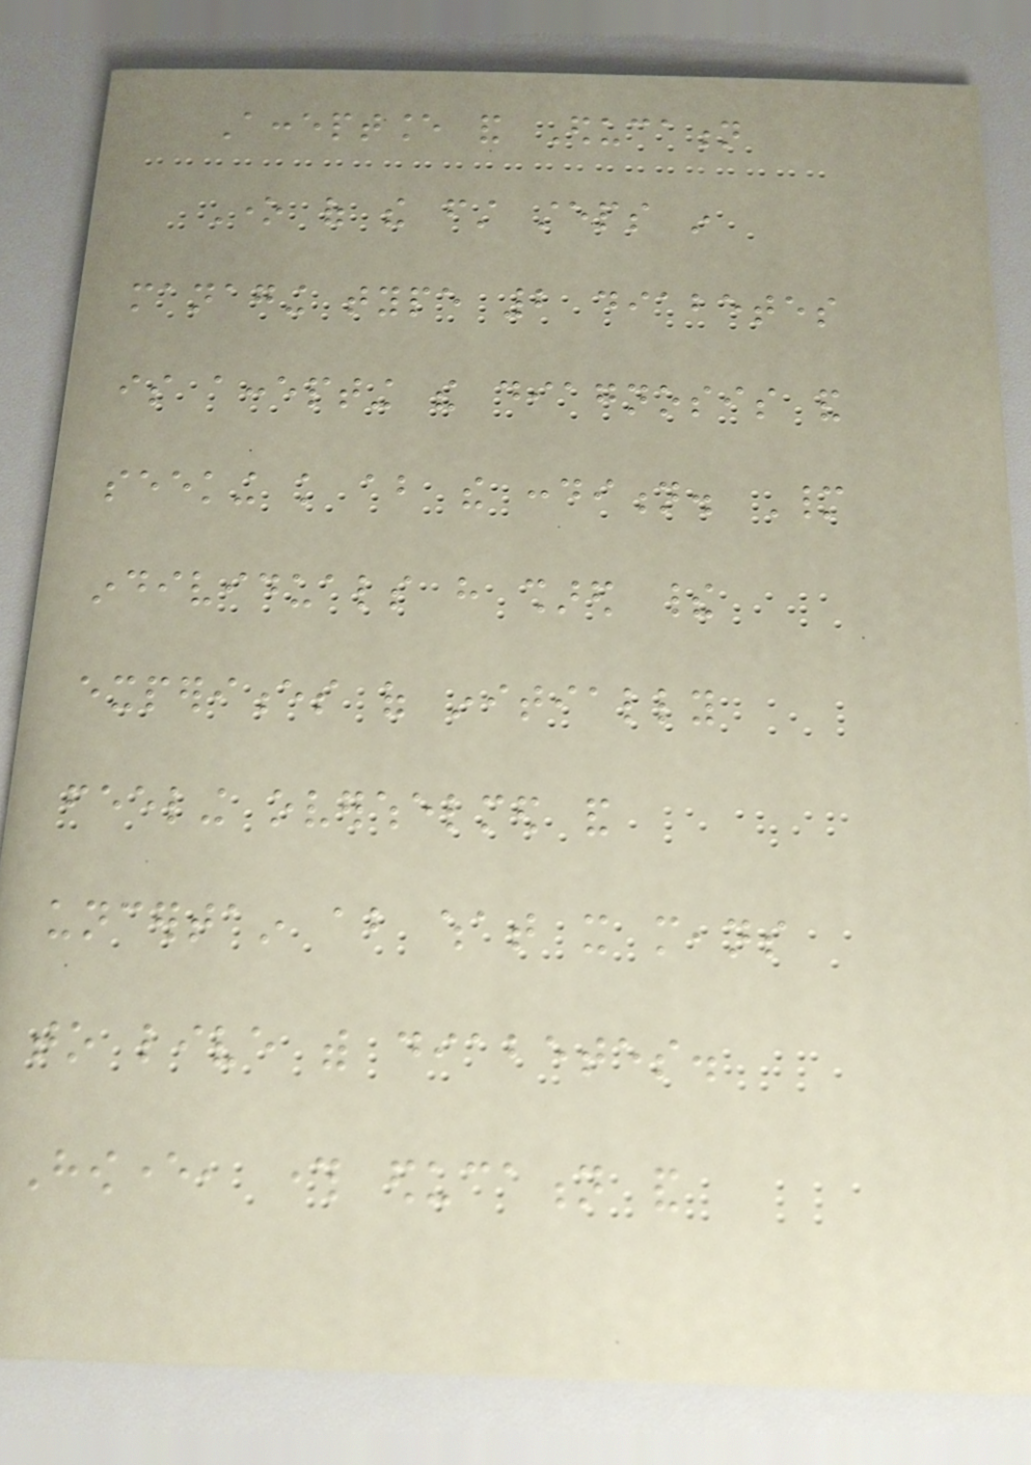Acceptance and Education
One of the first steps in
managing type 2 diabetes
is accepting the diagnosis and
seeking knowledge about the condition. Many
individuals have shared their
experiences of initially
feeling overwhelmed and
uncertain about what it means
to live with diabetes.
However, through education and
